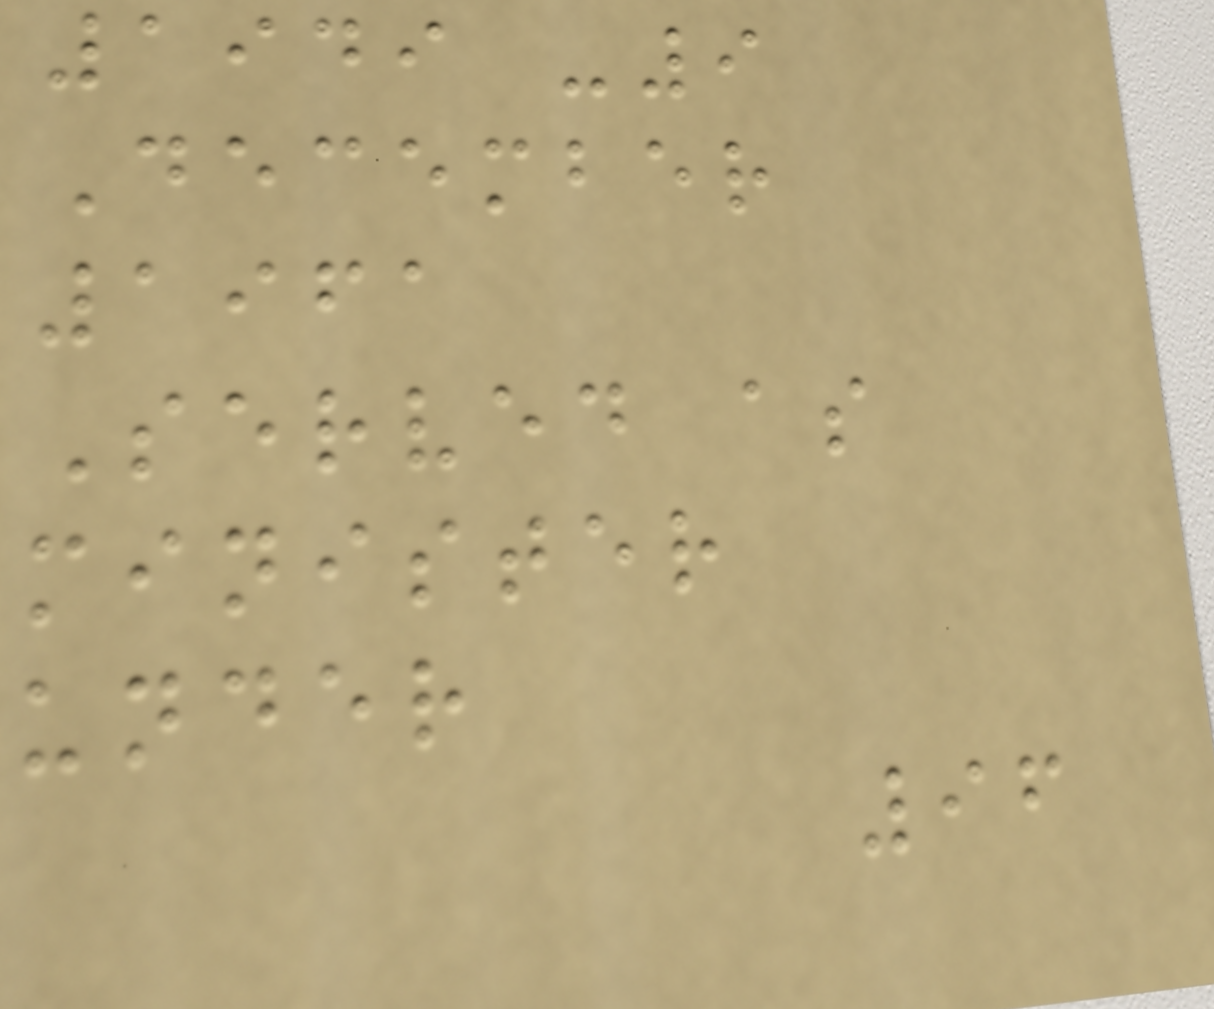1949 -9
December
1961
Served as
minister
under
96
